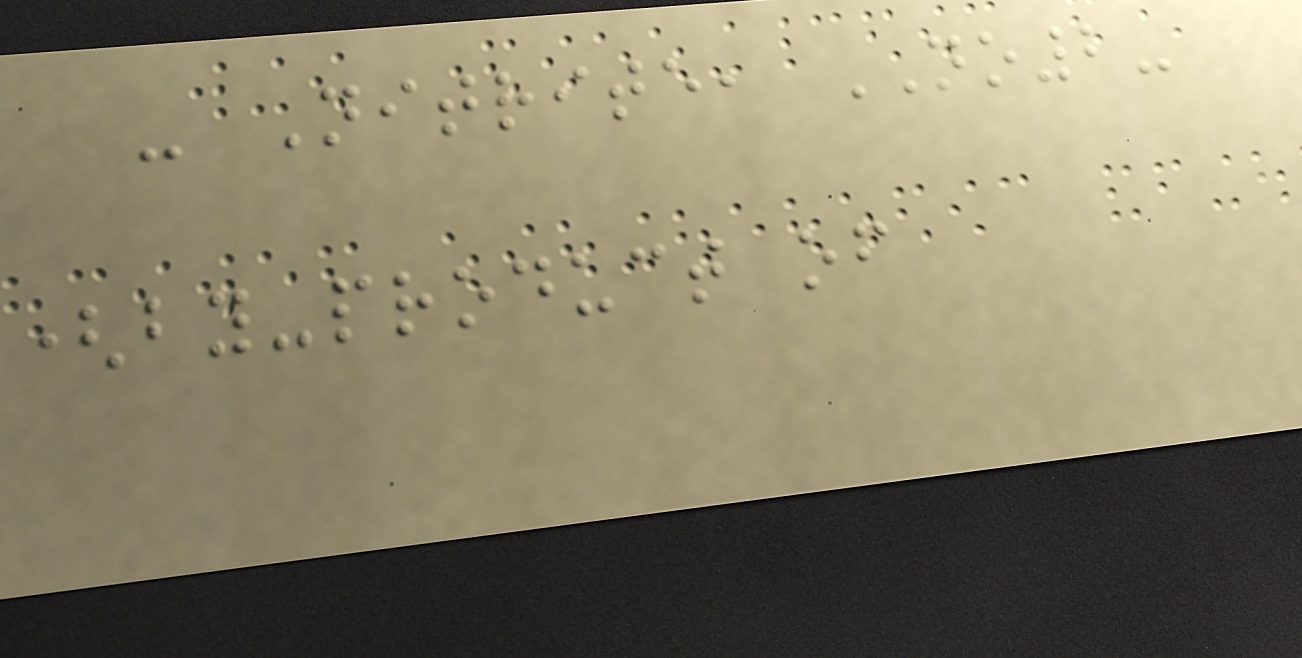- Nitrite, NO2-
(by-product of
